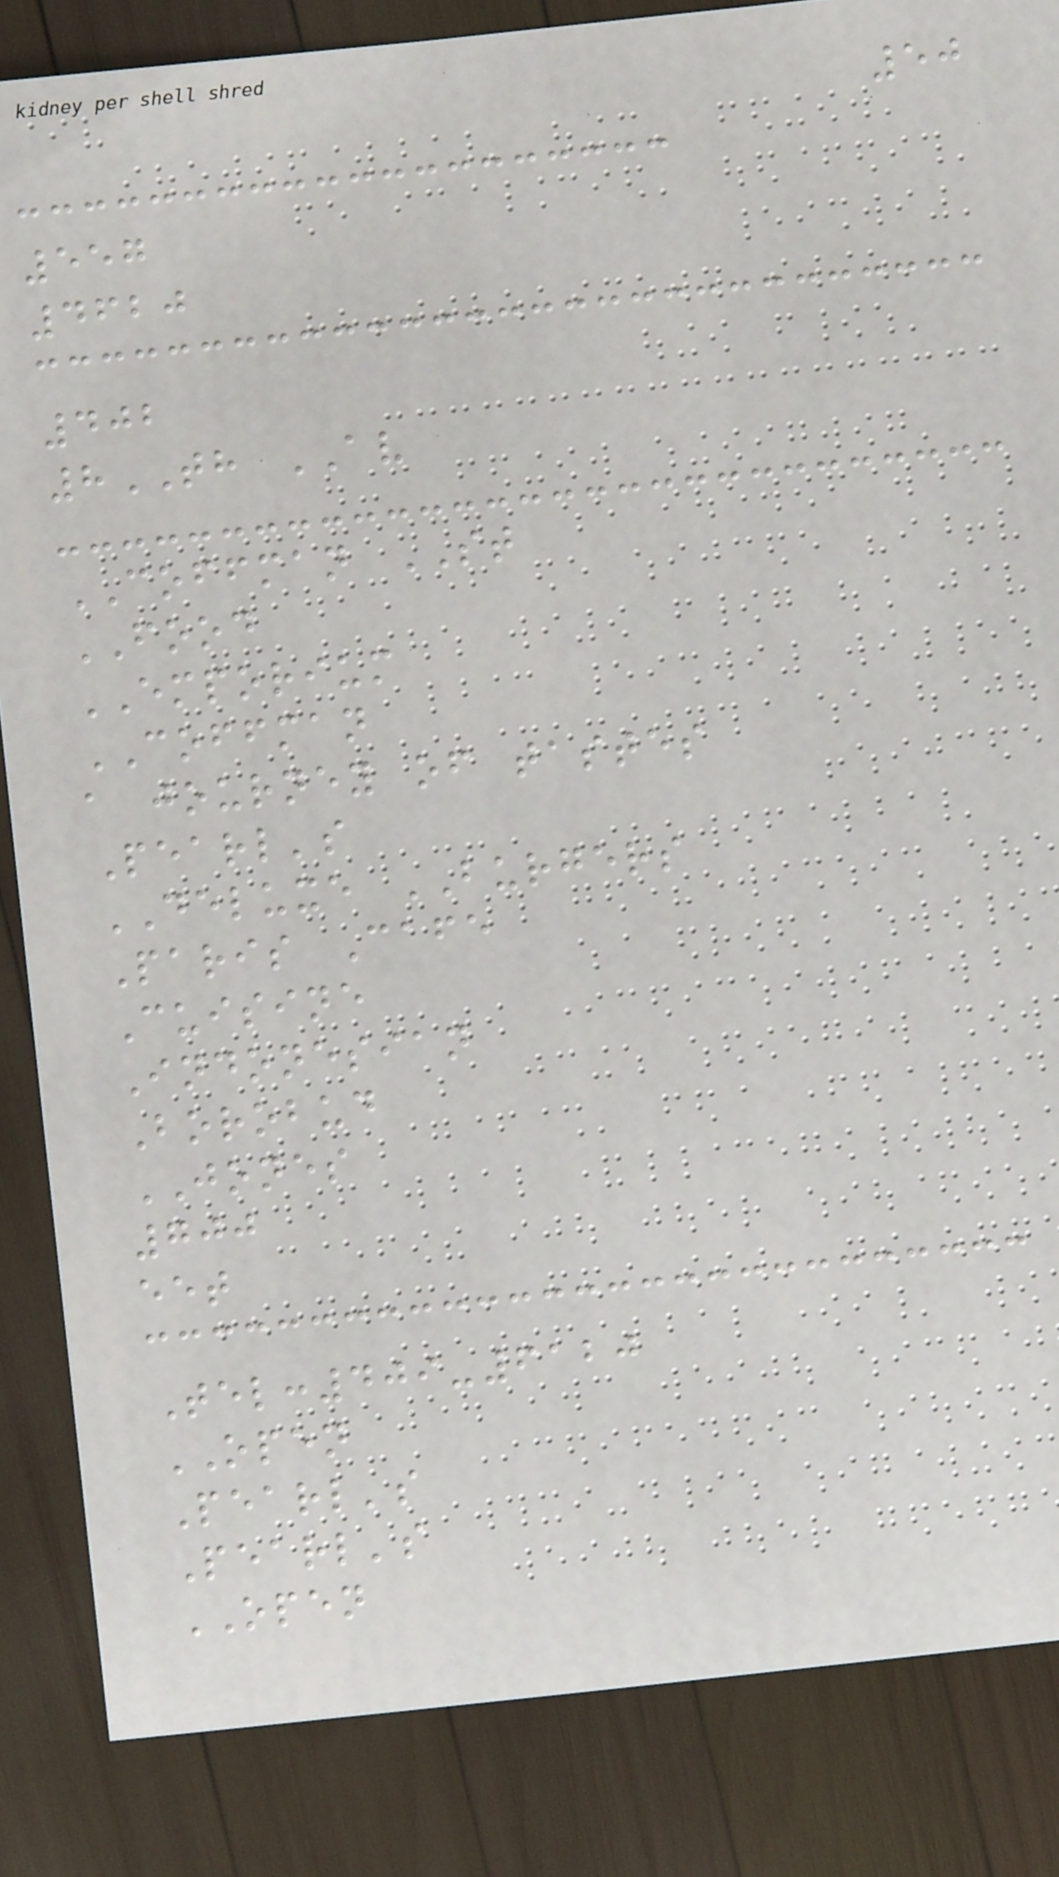50
557
4620
402
8TH AV
COFFMAN ST
FOOD
EMPORIUM
COFFMAN
a journey of tastes
Pearl's
DELUXE BURGERS
Paris Cafe
Cuisine
Indonesian
Borobud
JONES
700
eet
Tel:409-6120
OPEN
Pearl's
Pearl's
OPEN
